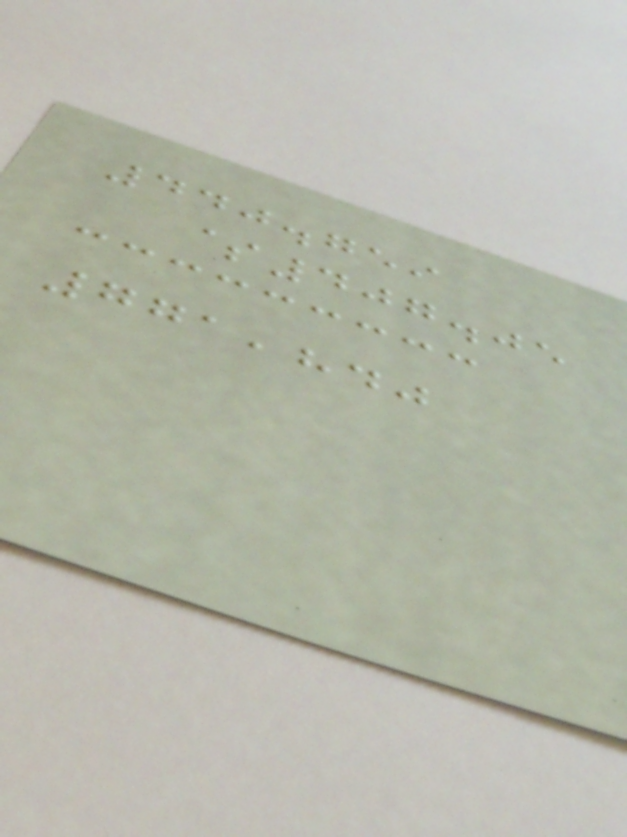440.759
$407.05
771,840
